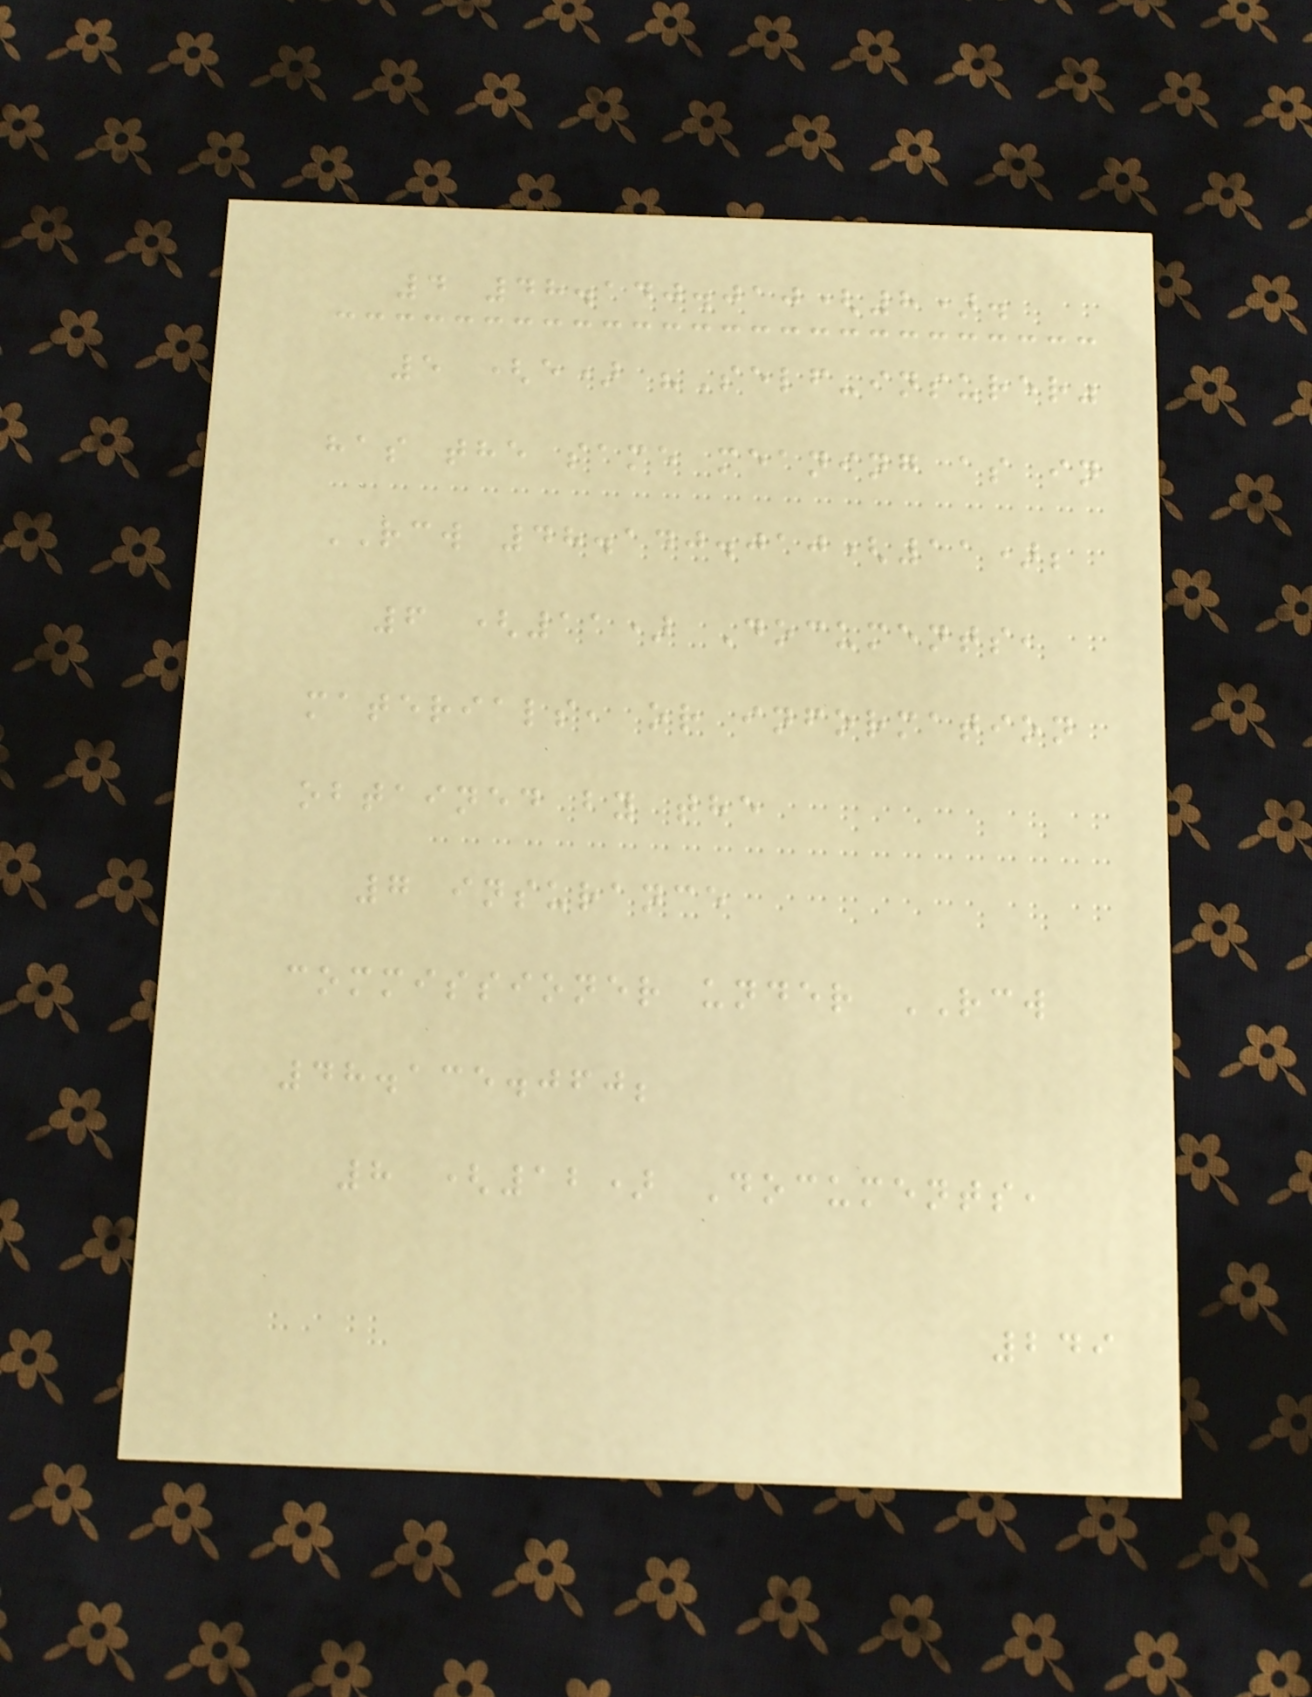4 48.140.010(8).
5 (e) "Self-insurer"
has the same meaning as in
RCW 48.140.010(11);
6 (11) Documents,
materials, or information
obtained by the
7 insurance
commissioner under RCW
48.135.060;
8 (12) Documents,
249
